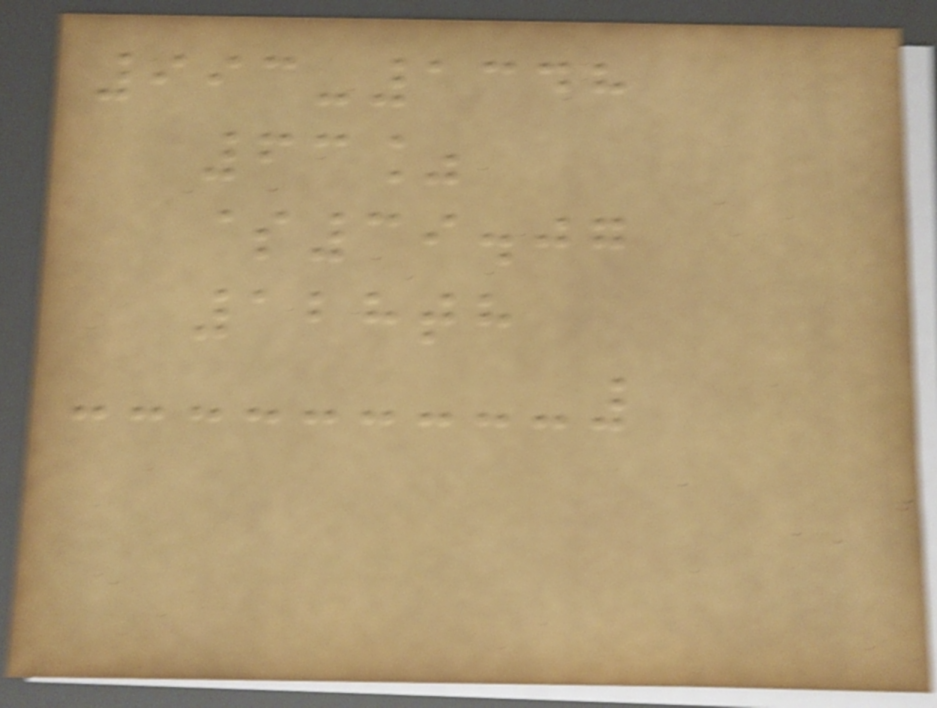993-1348
63%
$39.07
128th
